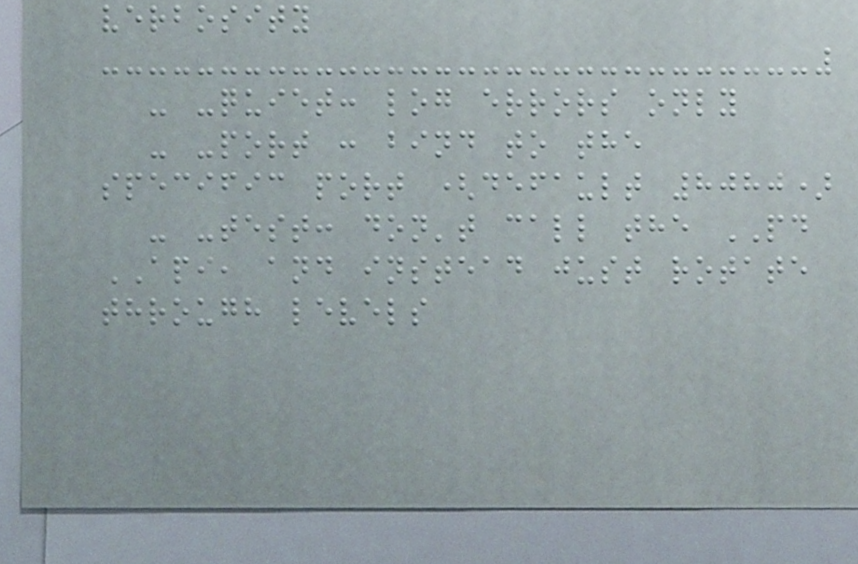verbosity
- -quiet: log errors only
- -port : bind to the
specific port (default 8080)
- -test: don't call the PD
API, and instead just rotate
through levels
